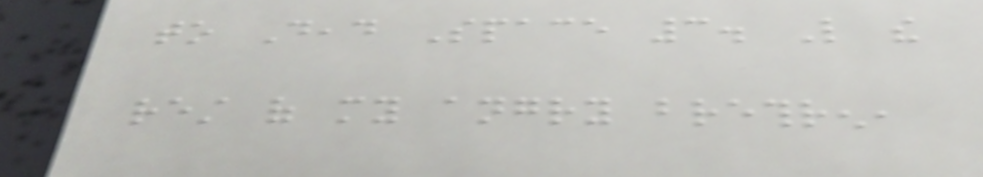to Dead Space 3. Like the
rest of my angry brethren,
